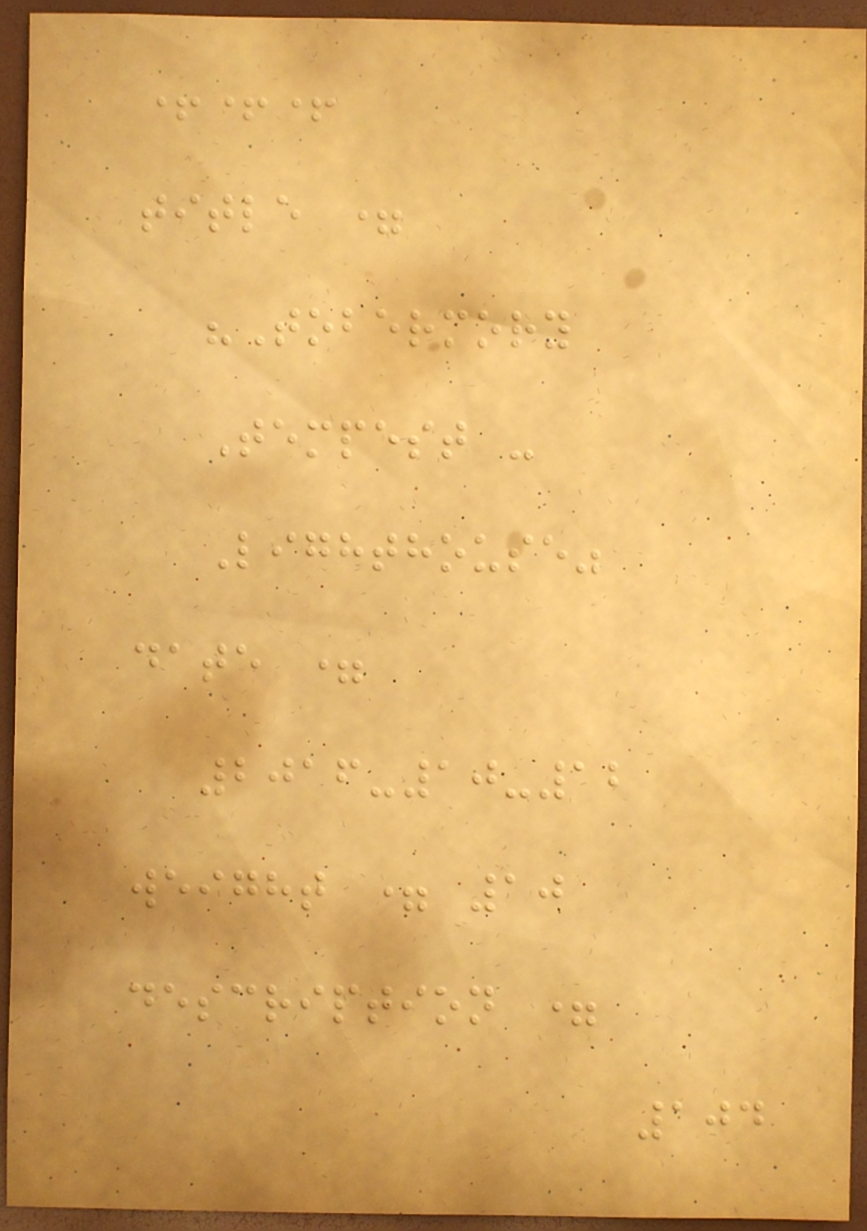+++
title =
"Tobermory
Tempest -
Lighthouse"
date =
2016-10-12
weight = 10
description =
104
